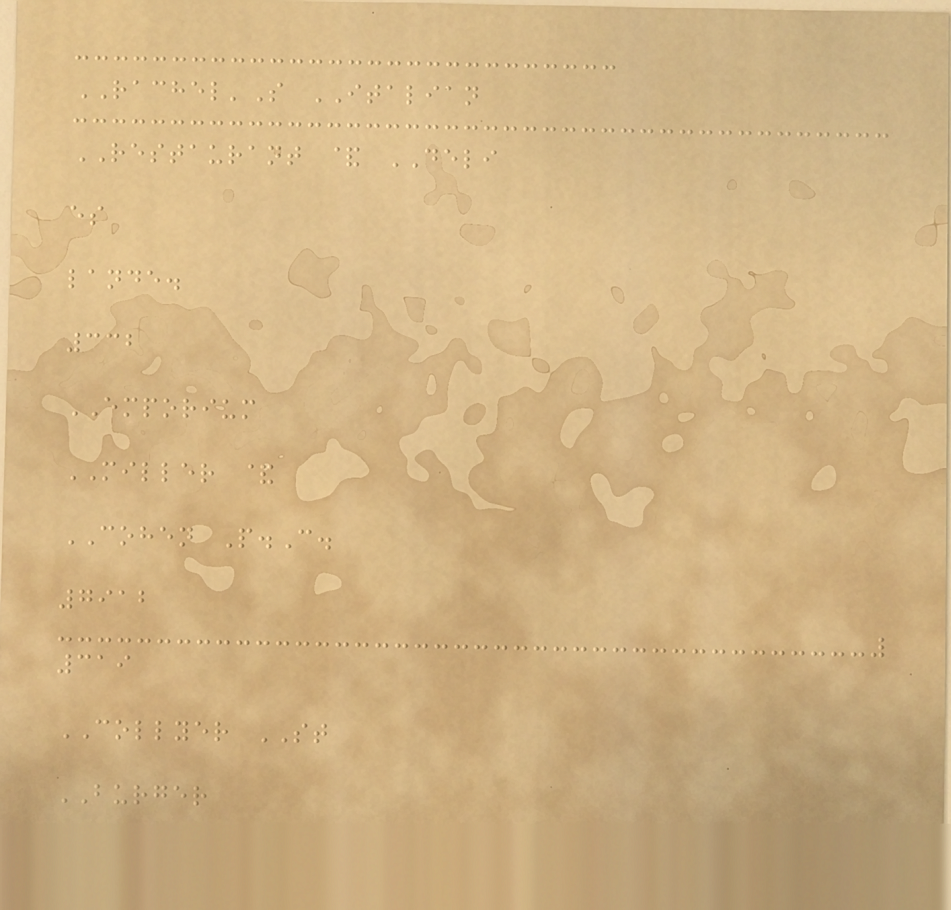RACHEL'S ITALIAN
RESTAURANT & DELI
es
lande.
332
EMPORIUM
MILLER &
COHEN P.C.
7912
319
COLLYER ST
BURGER
